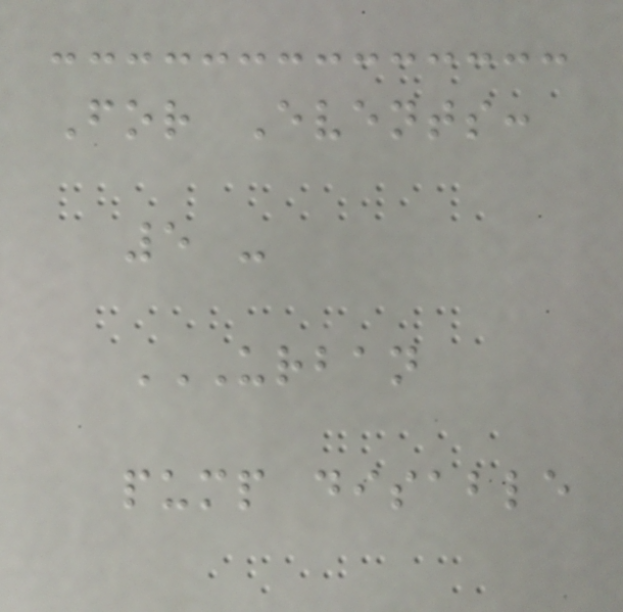For Events:
5 -
URBAN
PUMP DISABLE
